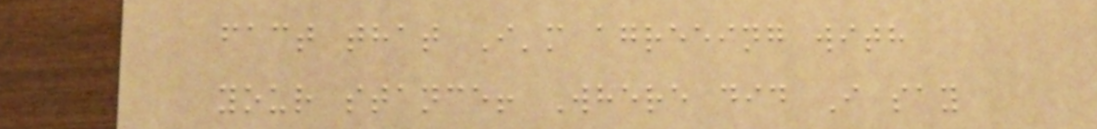fact that I'm agreeing with
your stance! Where did I say
